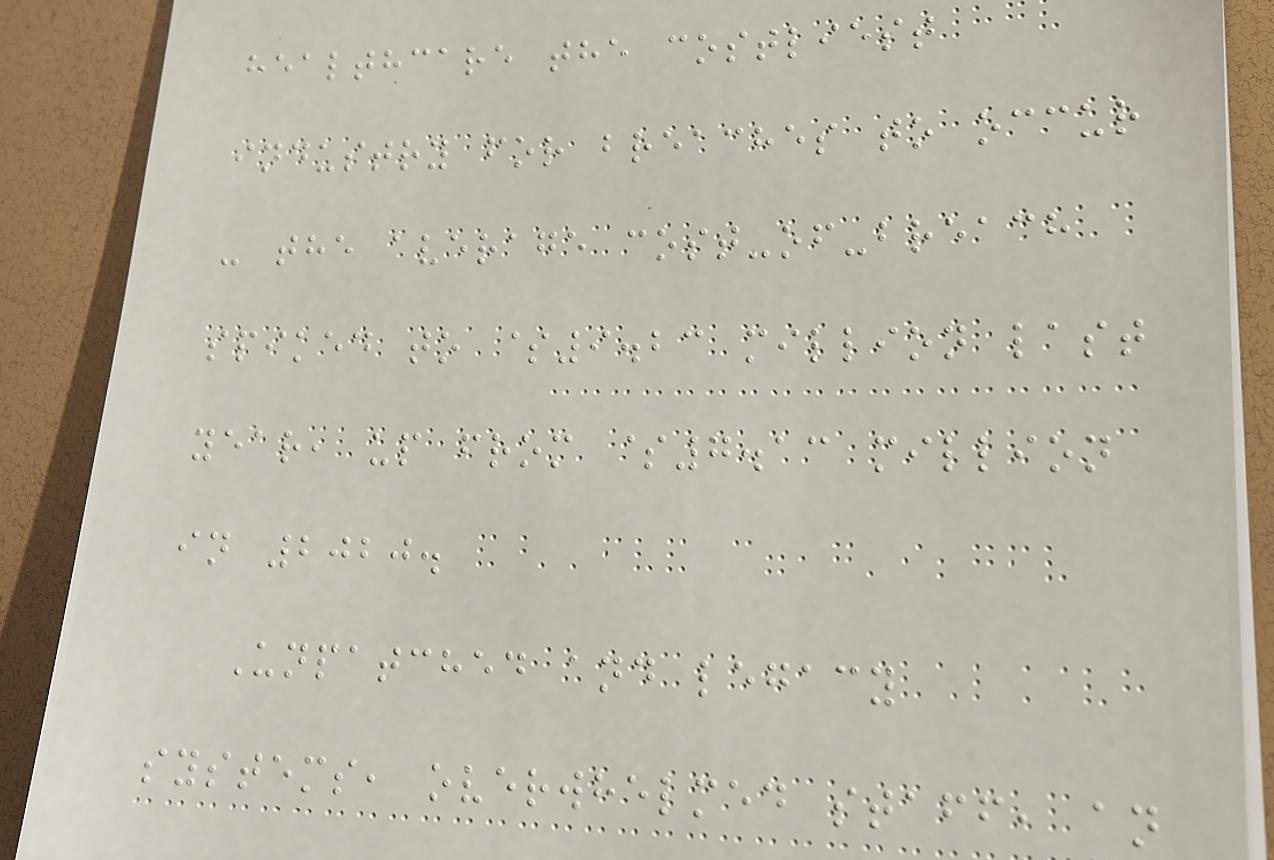healthcare the costliest
industry for breaches to occur
- the average cost-of-breach
spiked to $9.23 million last
year, up from $7.13 million
in 2020.
Unpatched and legacy
systems, overwhelmed staff, an
